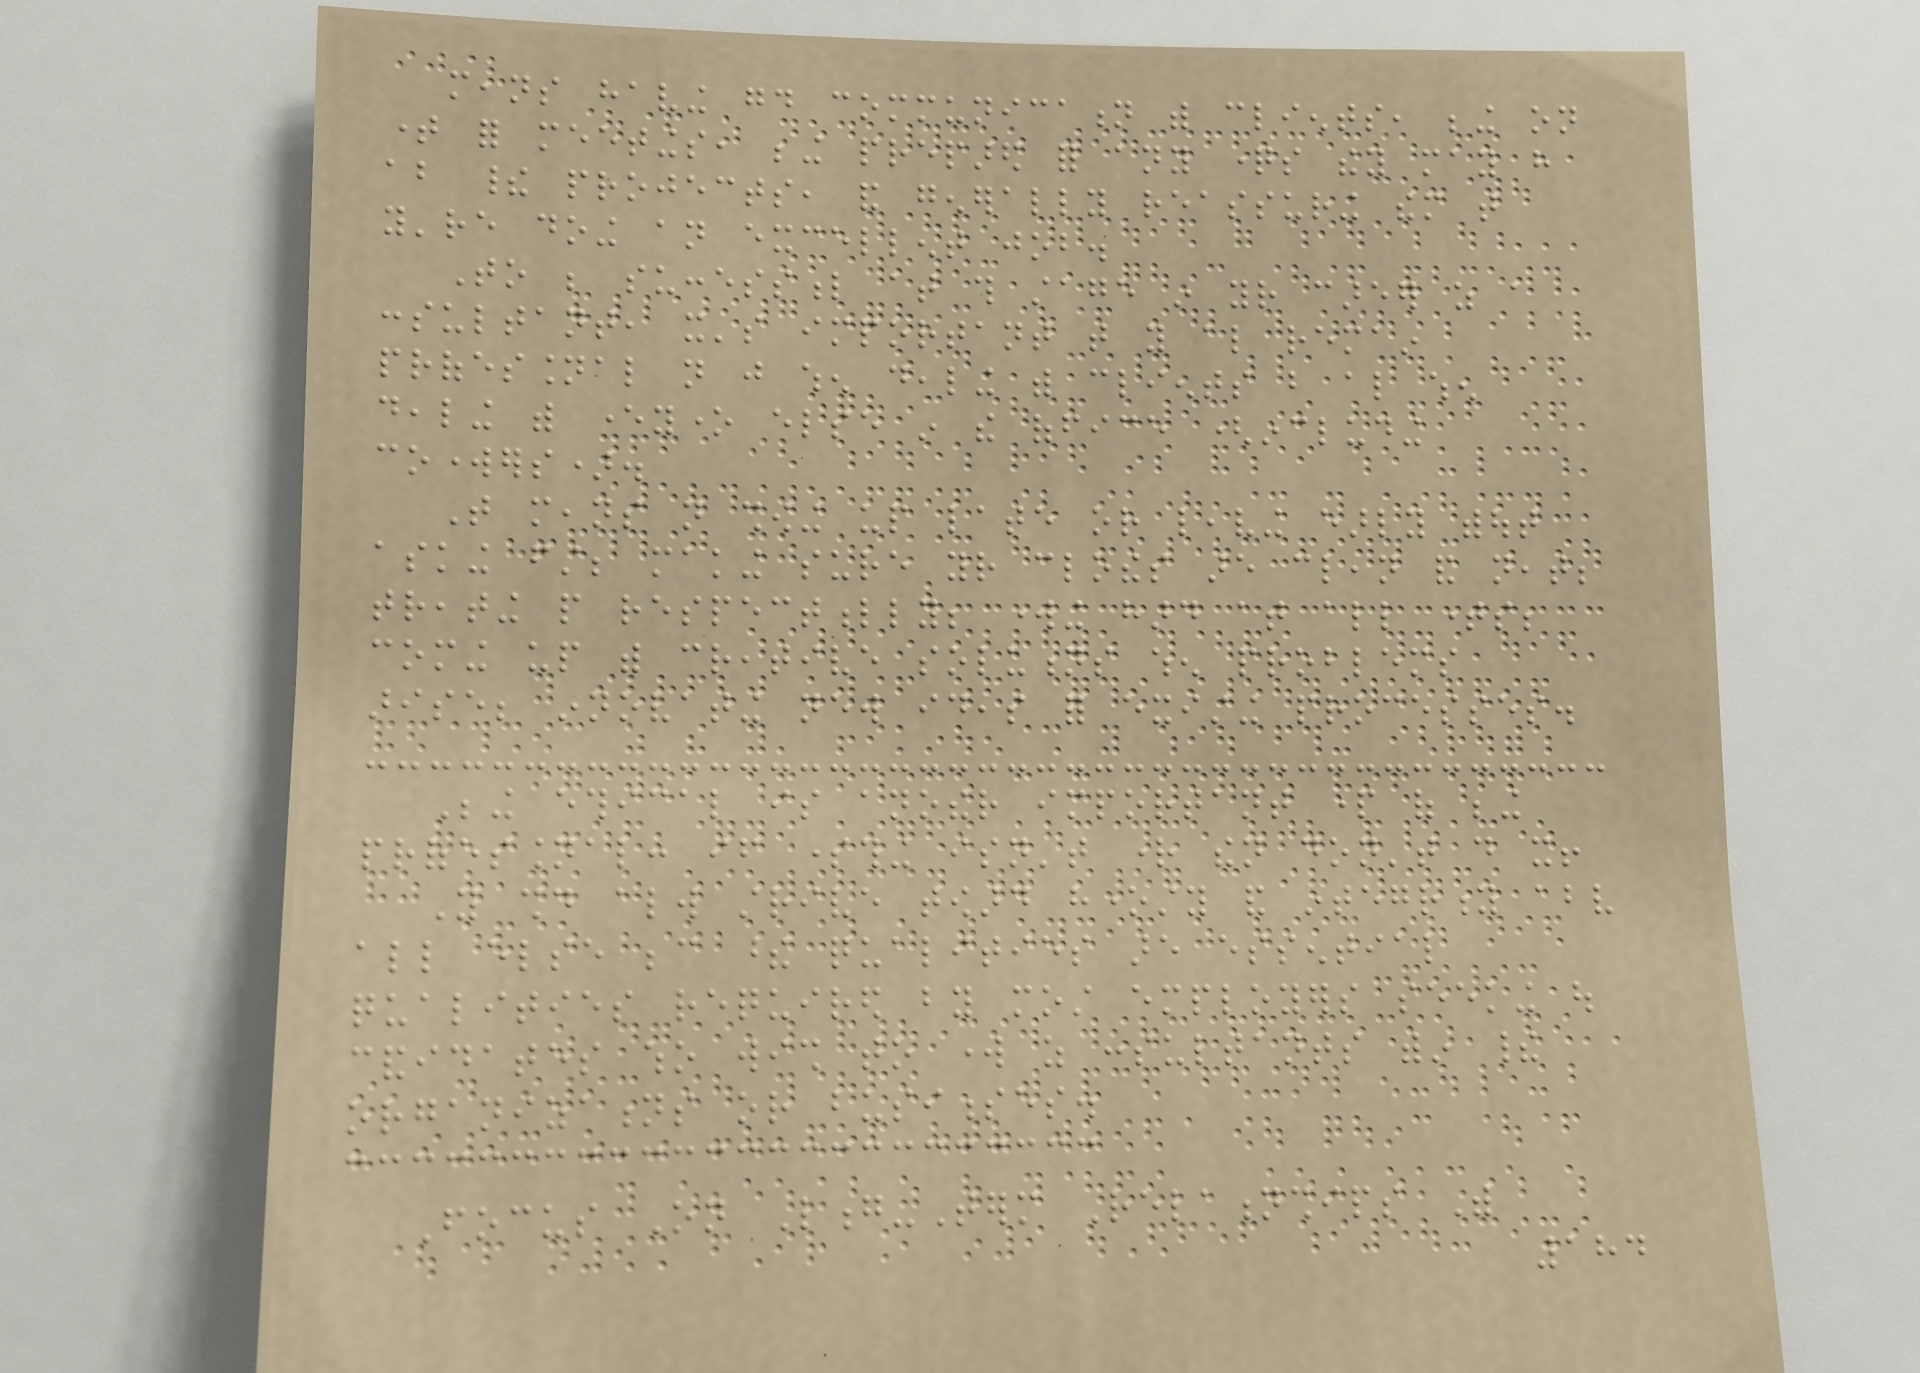means having good communication with clients, being on
time for meetings, being prepared for any questions they may have
about their projects, and generally reassuring them that
you're doing an excellent job.
To be successful at this stage in your career as a
consultant, it's important that you also remain
professional not just when dealing with clients but also when
dealing with everyone else in the office (including
coworkers).
That means not showing up late or leaving early without
asking first; making sure your clothes are clean and neat;
treating people respectfully; working hard at all times;
coming up with creative solutions when problems
arise; innovating new ideas for existing processes.
Being ethical is another important part of being
professional: if something isn't right then don't do it!
You should always strive toward honesty and integrity above
all else because these qualities are essential
qualities required by most employers seeking out
candidates who wish to work as consultants within their
organizations or businesses.
Focus On Long-Term Relationships With
184
